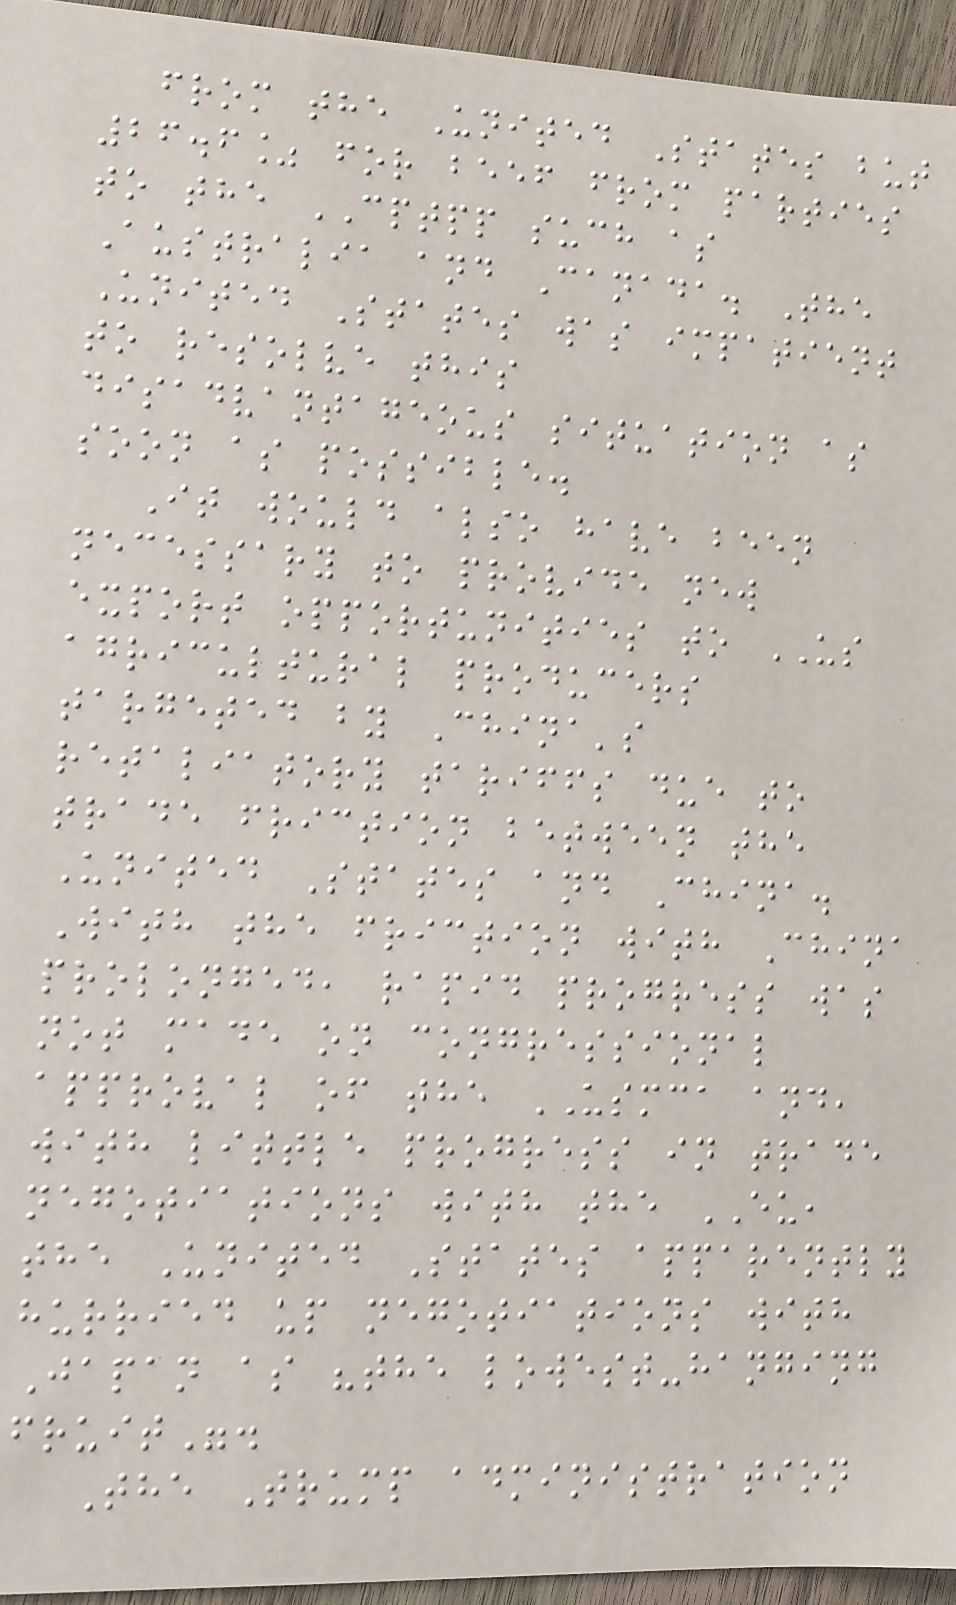from the United States but
26.6% for beef from parties
to the CPTPP such as
Australia and Canada. The
United States was impatient
to resolve this
disadvantageous situation as
soon as possible.
It would also have been
necessary to provide new
export opportunities to US
agricultural producers
targeted by China's
retaliatory tariffs due to
trade friction between the
United States and China.
With the friction with China
prolonged, rapid progress was
not made on congressional
approval of the USMCA and,
with little progress in trade
negotiations with the EU,
the United States apparently
hurried up negotiations with
Japan as "the lowest-hanging
fruit".
The Trump administration
